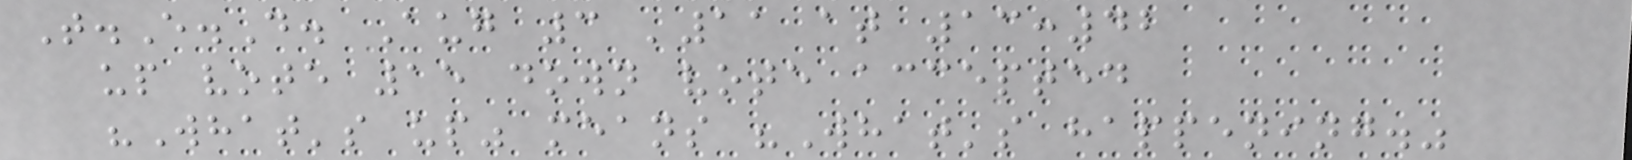T.E.D. Aug 3 '11 at 13:42
up vote 15 down vote accepted
"What's up" means "What's happening."
